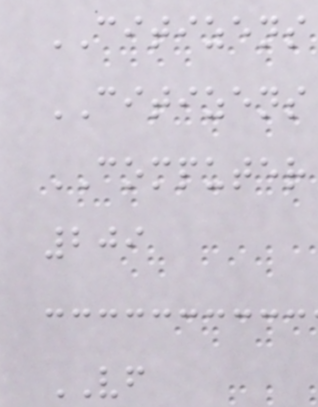CITIZENS
CITIZENS
COMPUTER
209
VF
